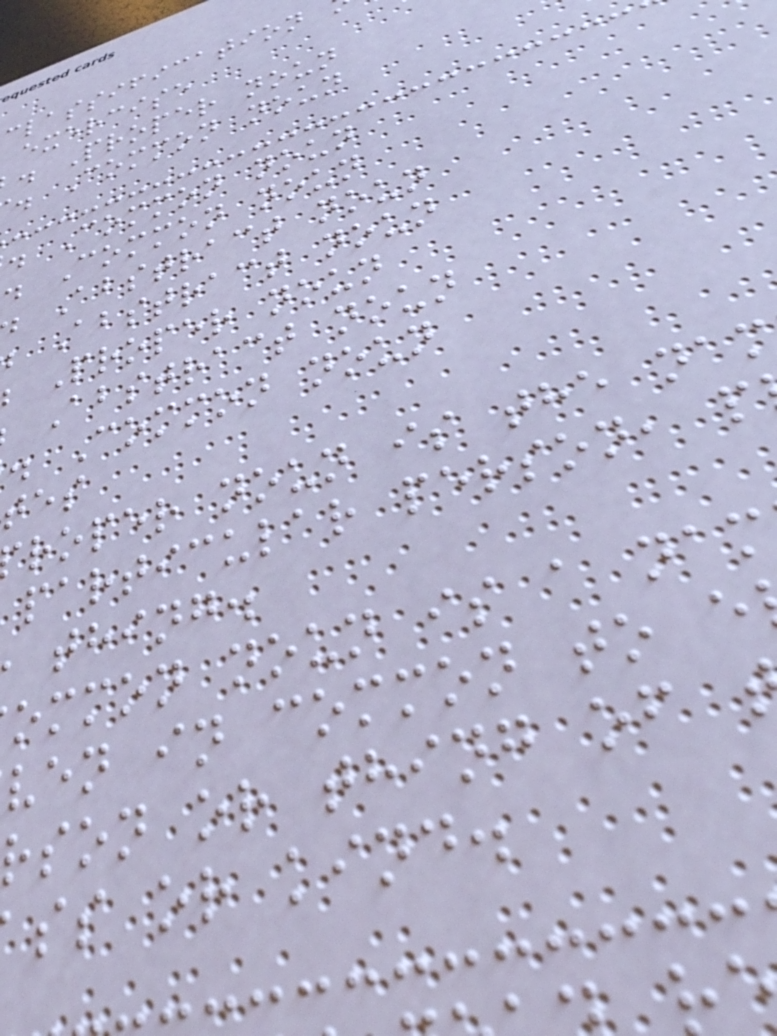classification
exercise
. Proper noun
. Common noun
. Common noun
. Common noun
Abstract noun
Abstract noun
Proper noun
Abstract noun
. Common noun
roper noun is the na
particular person, p
thing.
ommon noun is a nam
ven in common to e
rson or thing of
ss or kind.
